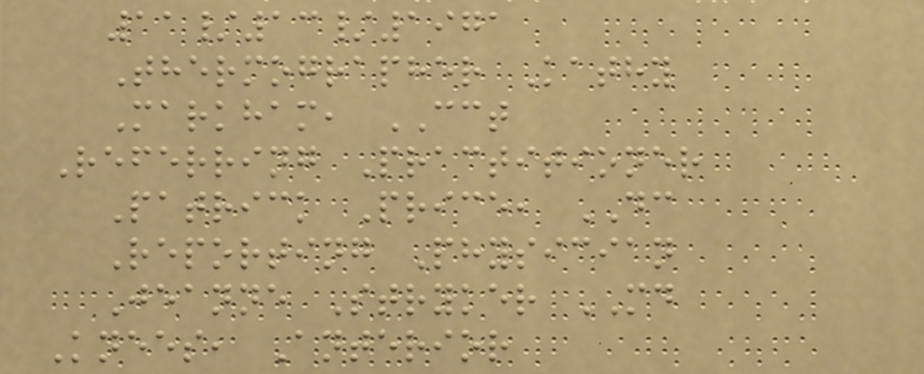11/13/1971
Thermographer Kathy
Markham, CCT
Referring Practitioner
Patrick Price, DC
Reporting Physician
Jeanne Stryker MD
Knees, Anterior
